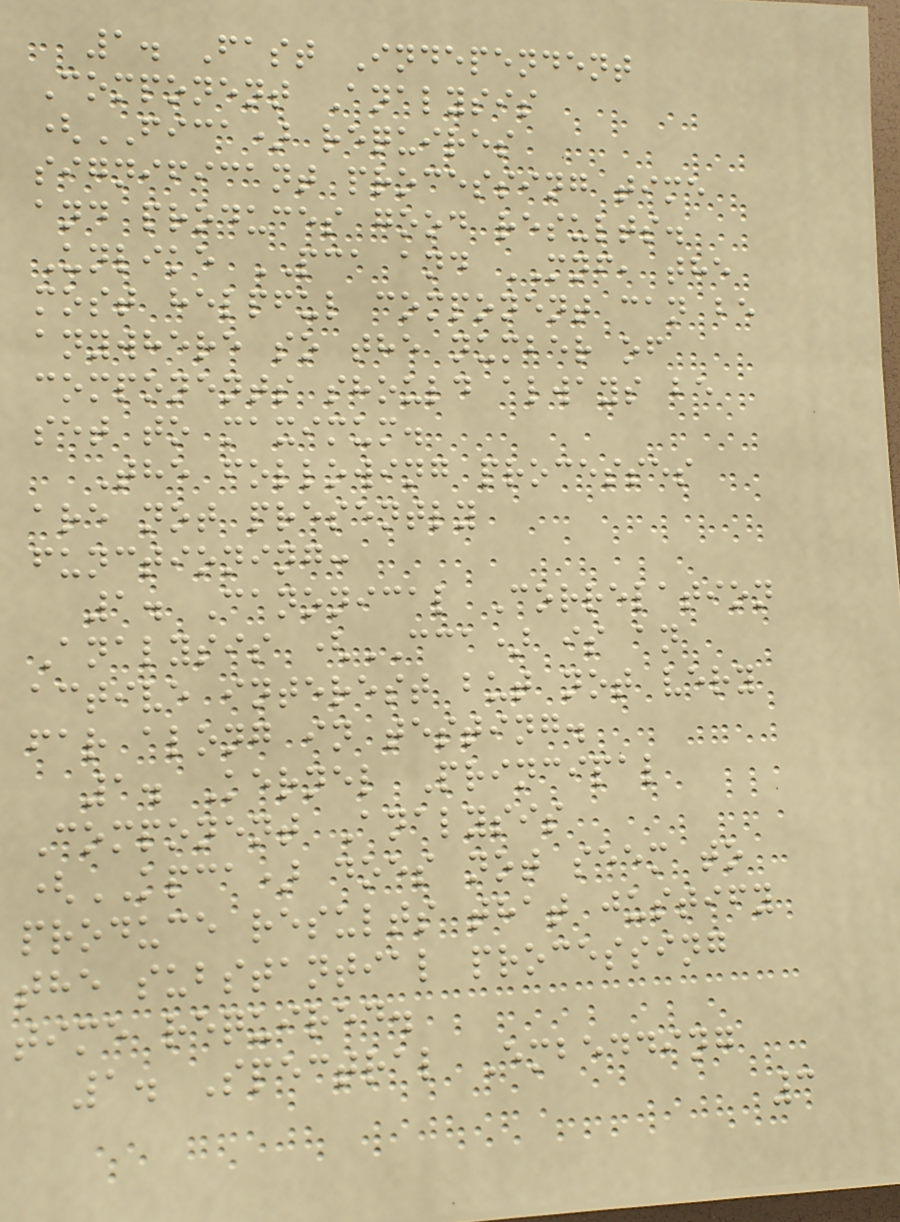1. Fast Independent
Component Analysis
(FICA) requires
significant processing time
and produces good results.
Unlike PCA and MNF, the
most helpful component can be
anywhere so the number of
components should always be
set to maximum.
The following processes
are not presently
functioning:
1. Canonical Correlation
Analysis (CCA) is an
active interest but not very
far along in testing.
1. Kernel Principal
Component Analysis
(KPCA) does not seem to
produce results that justify
the substantial processing
time required.
1. Spectral Embedding
3
